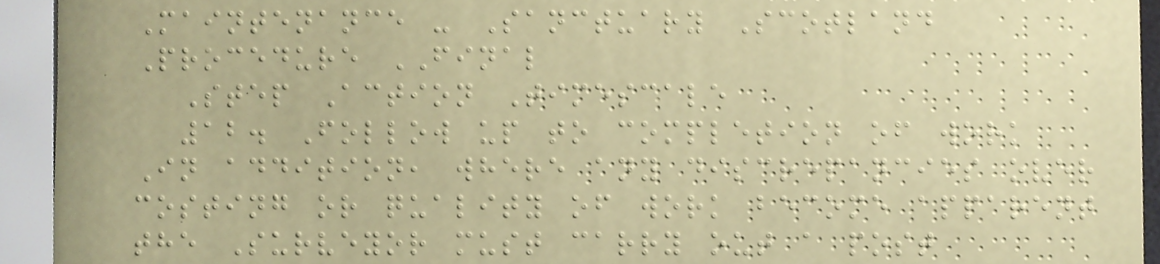Maintenance - Sanctuary Scotland
Procedure FINAL
Step Action Timescale
12. Follow up to completion of work
In addition, where any discrepancies over
costing or quality of work become apparent
the Surveyor must carry out a post
